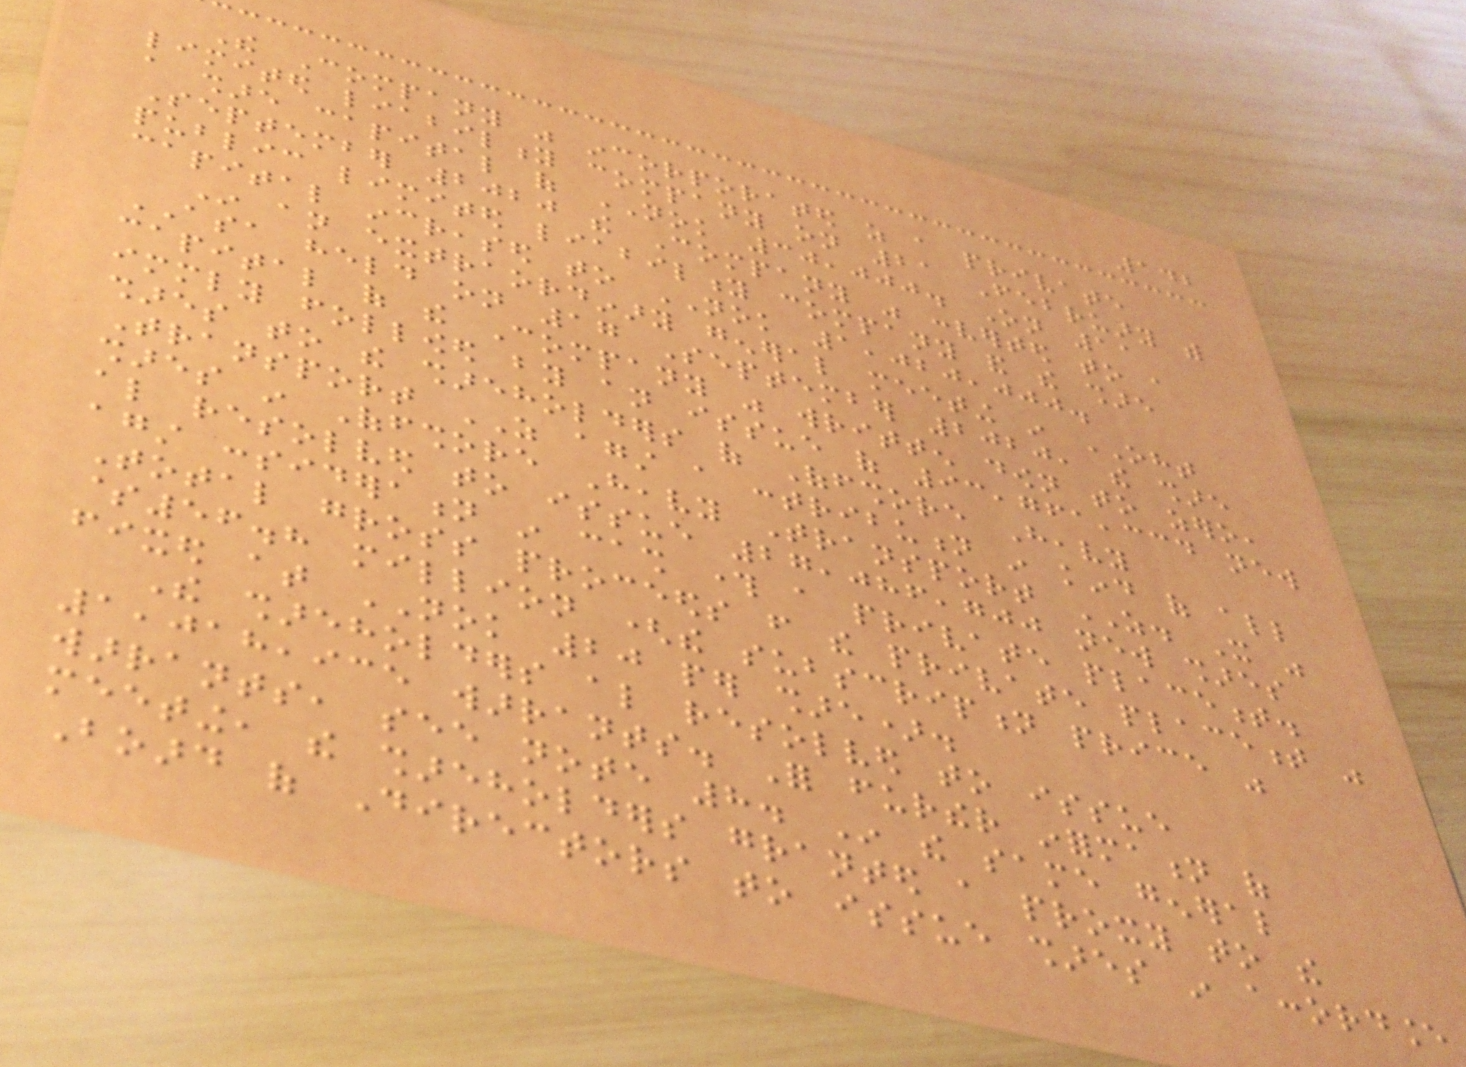142
The Company was incorporated as a private
limited liability company on 21 February with
a share capital of NOK 30,000. On 11
September 2020 the Company was converted to a
public limited liability company and the share
capital increased to NOK 1,020,000.
In an extraordinary general meeting in OHT
ASA held on 17 September 2020, the share
capital of the Company was written down to zero,
immediately followed by an issue of 93,761,334 new
shares to the shareholders of Offshore Heavy
Transport AS against a contribution in kind of all
shares in Offshore Heavy Transport AS. It was
also resolved to issue 27,086,700 new shares
against consideration in cash through a private placement.
Total gross proceeds from the private placement was
$56.8 million (the subscription price was
fixed at NOK 20 per share).
The shareholders also resolved to issue
1,018,935 warrants. For further information of
warrants, see note 8. In the same general
meeting, the shareholders granted a proxy to the
Board of Directors to issue shares in accordance
